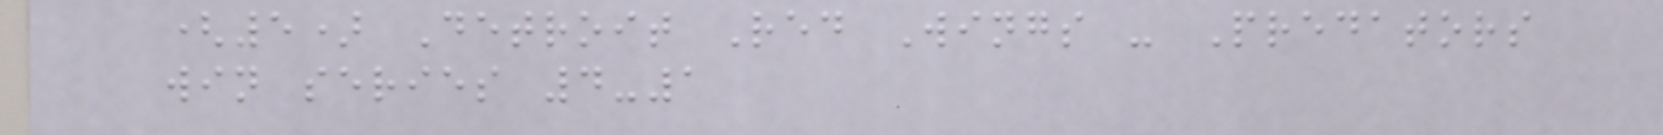(5) Detroit Red Wings - Predators
win series 4-1
